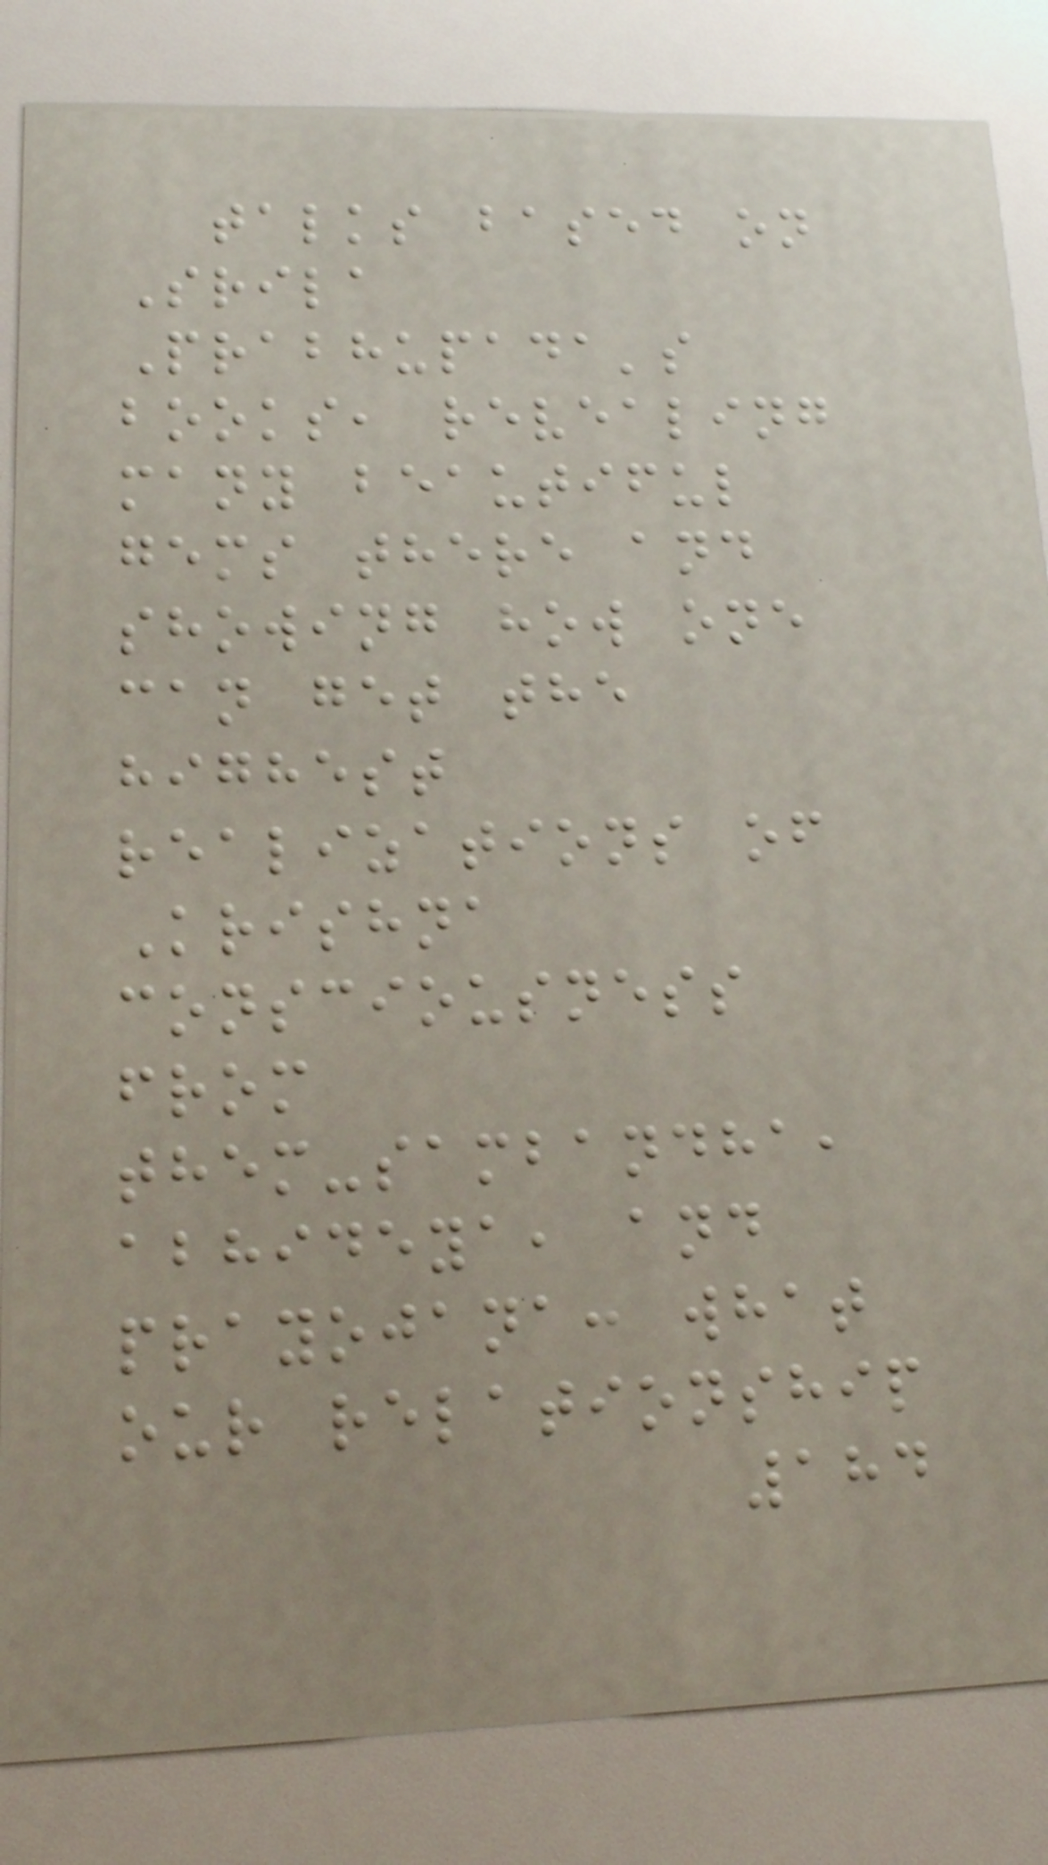talks based on
Srila
Prabhupada's
books, revealing
many beautiful
gems there and
showing how one
can get the
highest
realizations of
Krishna
consciousness
from
them-sambandha,
abhideya, and
prayojana: what
our relationship
184
